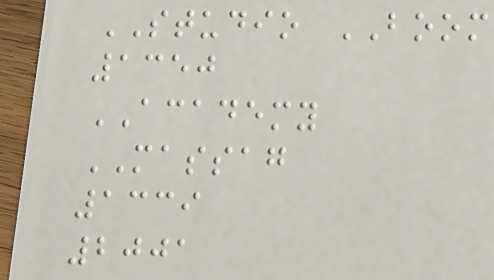STUDIO BOOM
1350
ACADEMY
MASSAG
1339
2001
